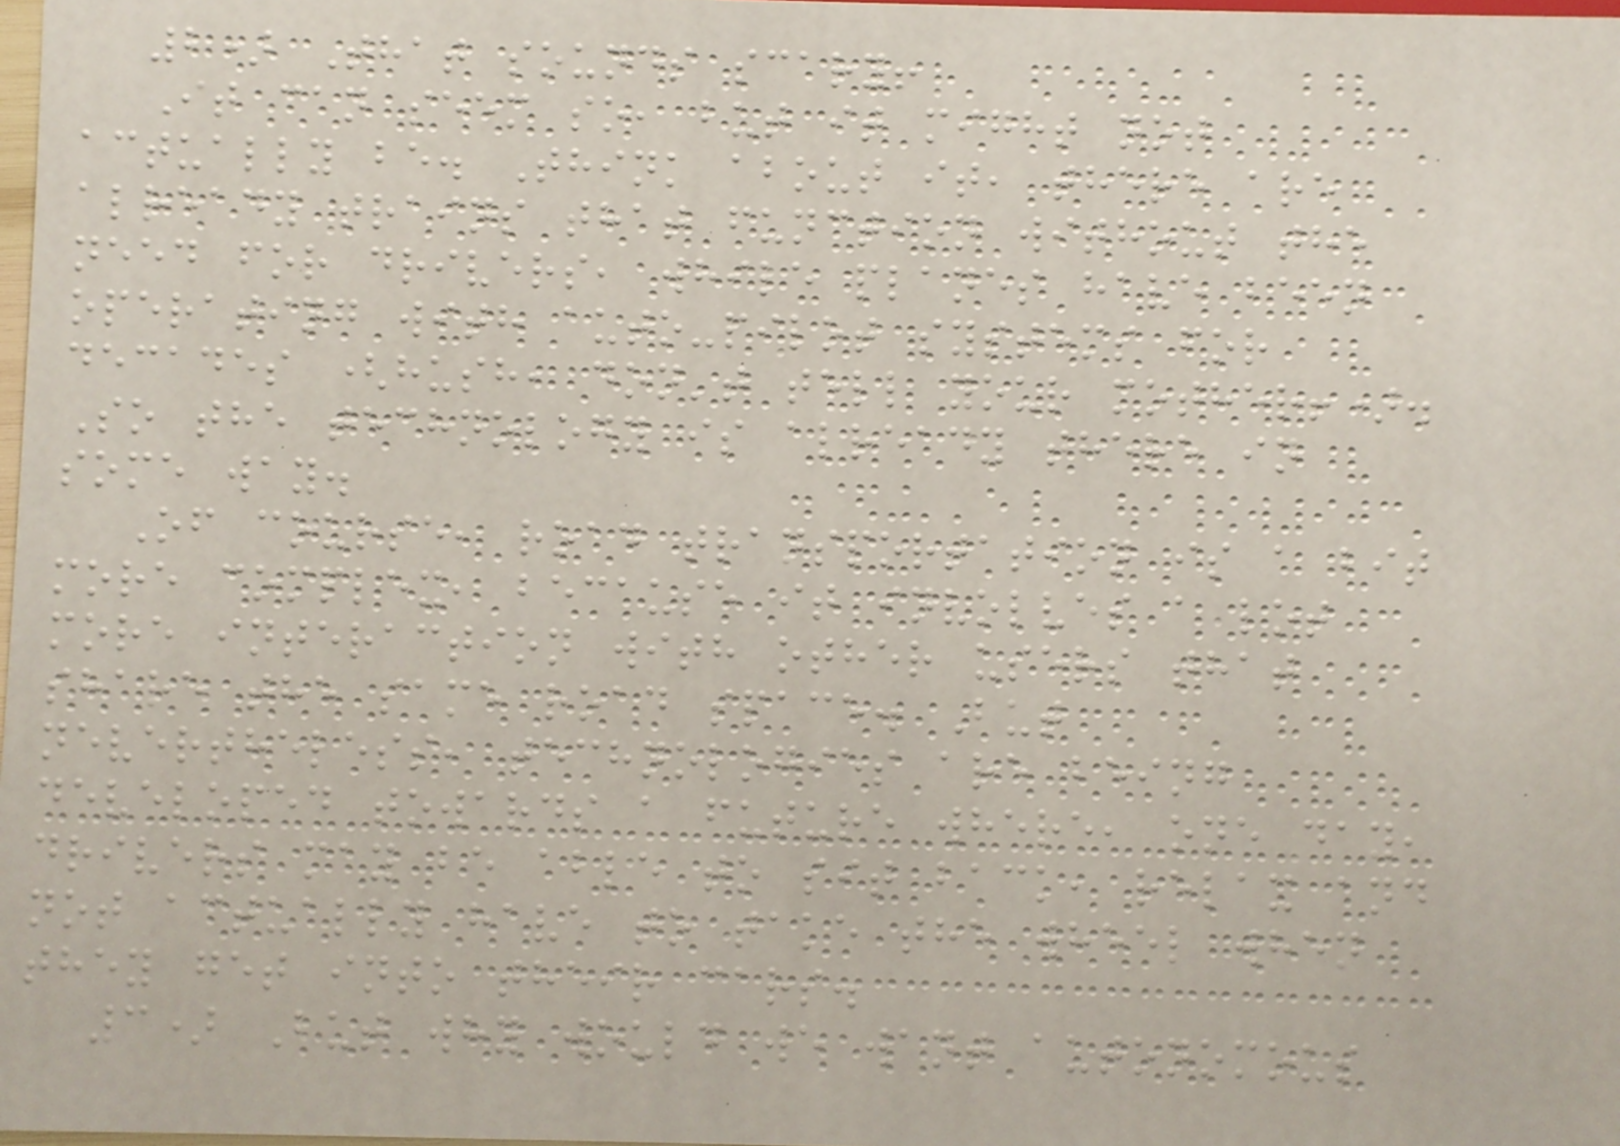2) That sounds scary!
It can seem so, but it might not
actually be. Think about it, there are
already trains that function without the
need for drivers, while planes have been
operating with auto-pilot systems for
decades (hush, don't tell your mother!).
So the technology is already there in
some way.
Of course, road transportation is a bit
more complex, because it involves a lot
more interaction with other users that
share the same road space. But
nevertheless, technologies are being
developed towards a future where, one day,
drivers may be able to sit back, relax and
not actually have to take the wheel when
they get into their cars.
3) But why would we want autonomous
